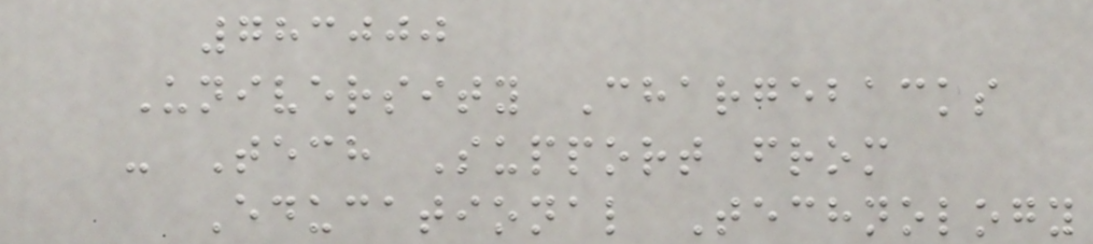783000
University Chargebacks
- Tech Support from
Educational Technology
